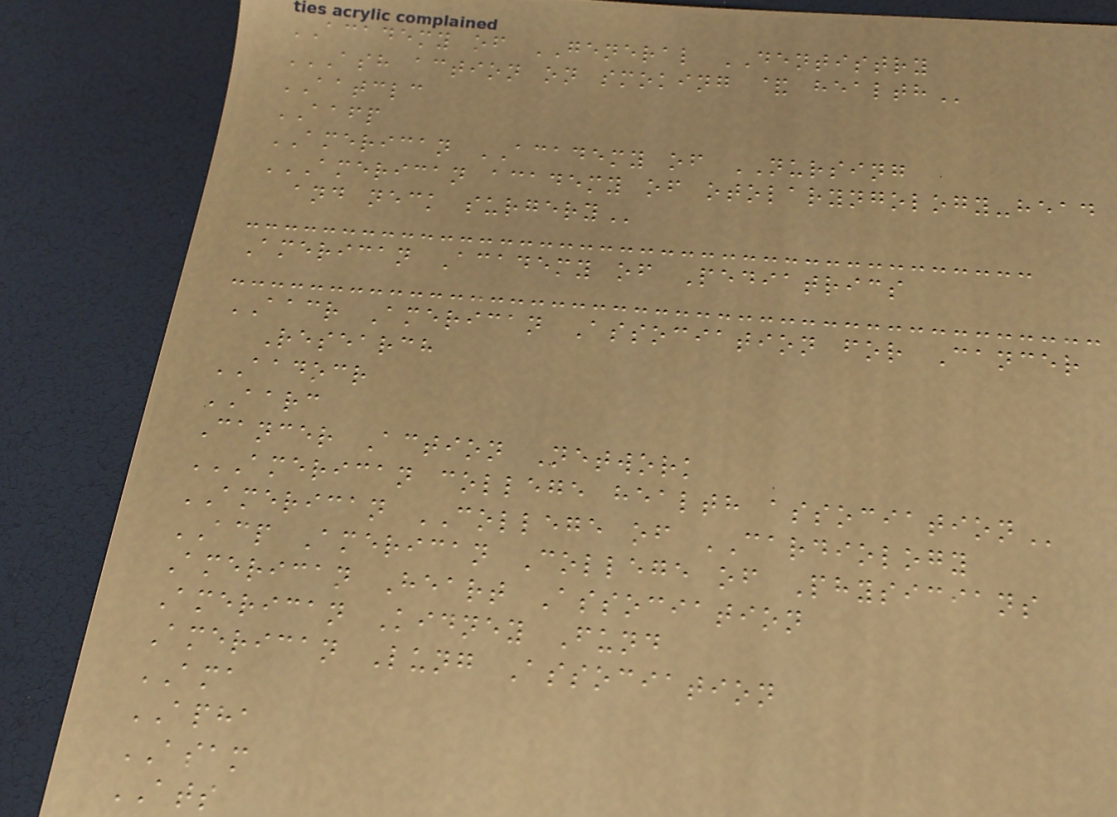ACADEMY of GENERAL DENTISTRY
ASH ACTION ON SMOKING & HEALTH
AATCLC
AAFP
AMERICAN ACADEMY of NURSING
AMERICAN ACADEMY OF OTOLARYNGOLOGY-HEAD
AND NECK SURGERY
American Academy of Pediatrics
AACR American Association for Cancer
Research
AADOCR
AARC
Cancer Action Network
AMERICAN COLLEGE HEALTH ASSOCIATION
AMERICAN COLLEGE of CARDIOLOGY
ACP American College of Physicians
American Heart Association
American Kidney Fund
American Lung Association
AMA
APHA
ASAM
ATS
